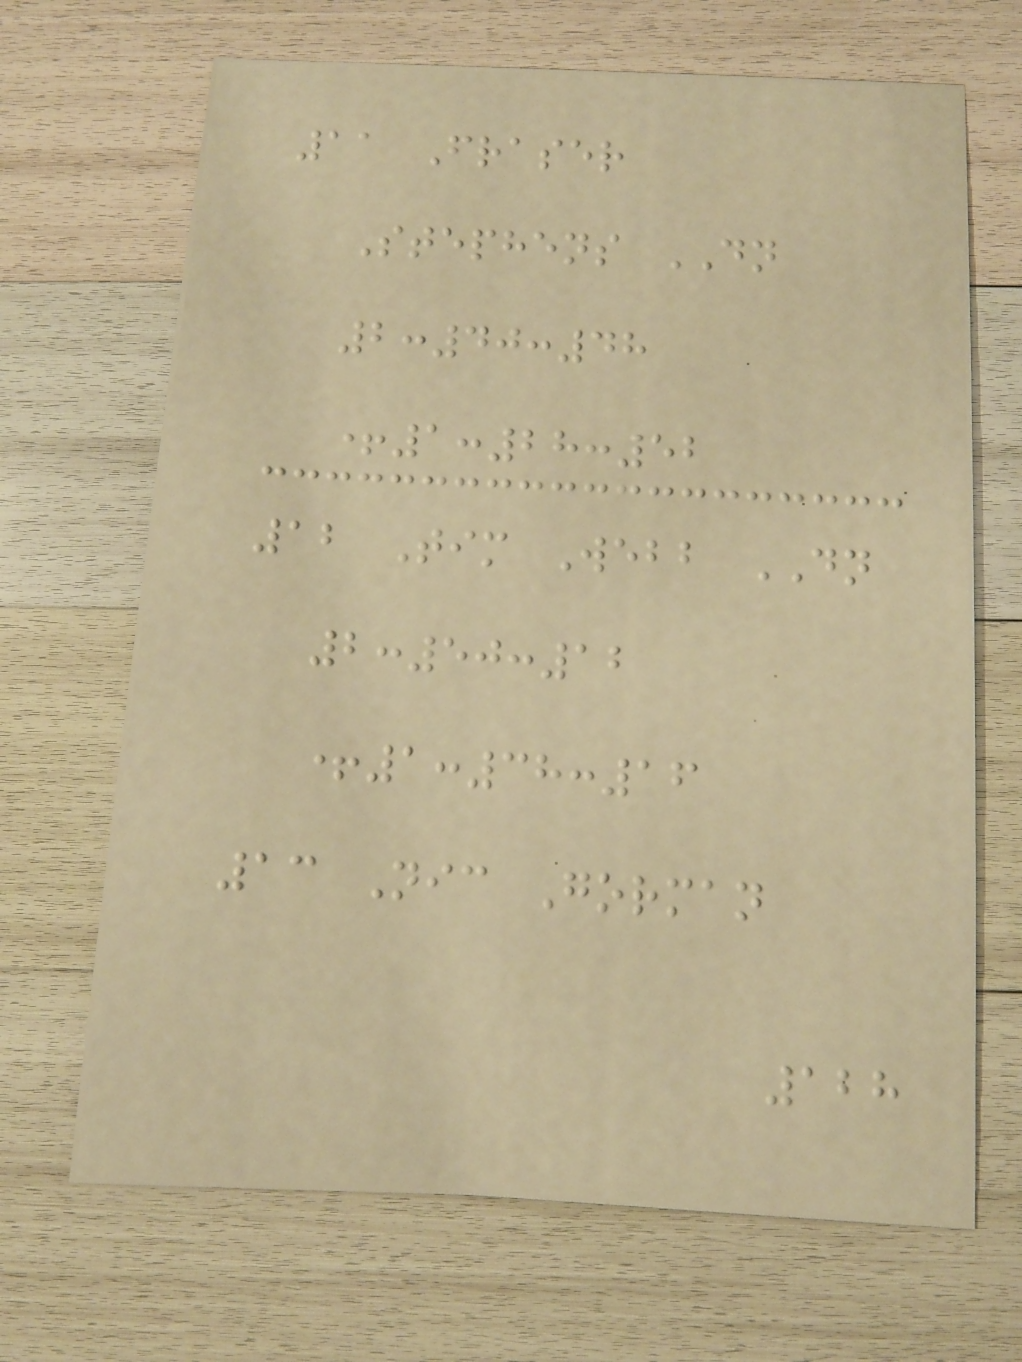11 Fraser
Stephens DN
2:40:48
+1:28:52
12 Tim Webb DN
2:50:12
+1:38:16
13 Nic Gorman
128
